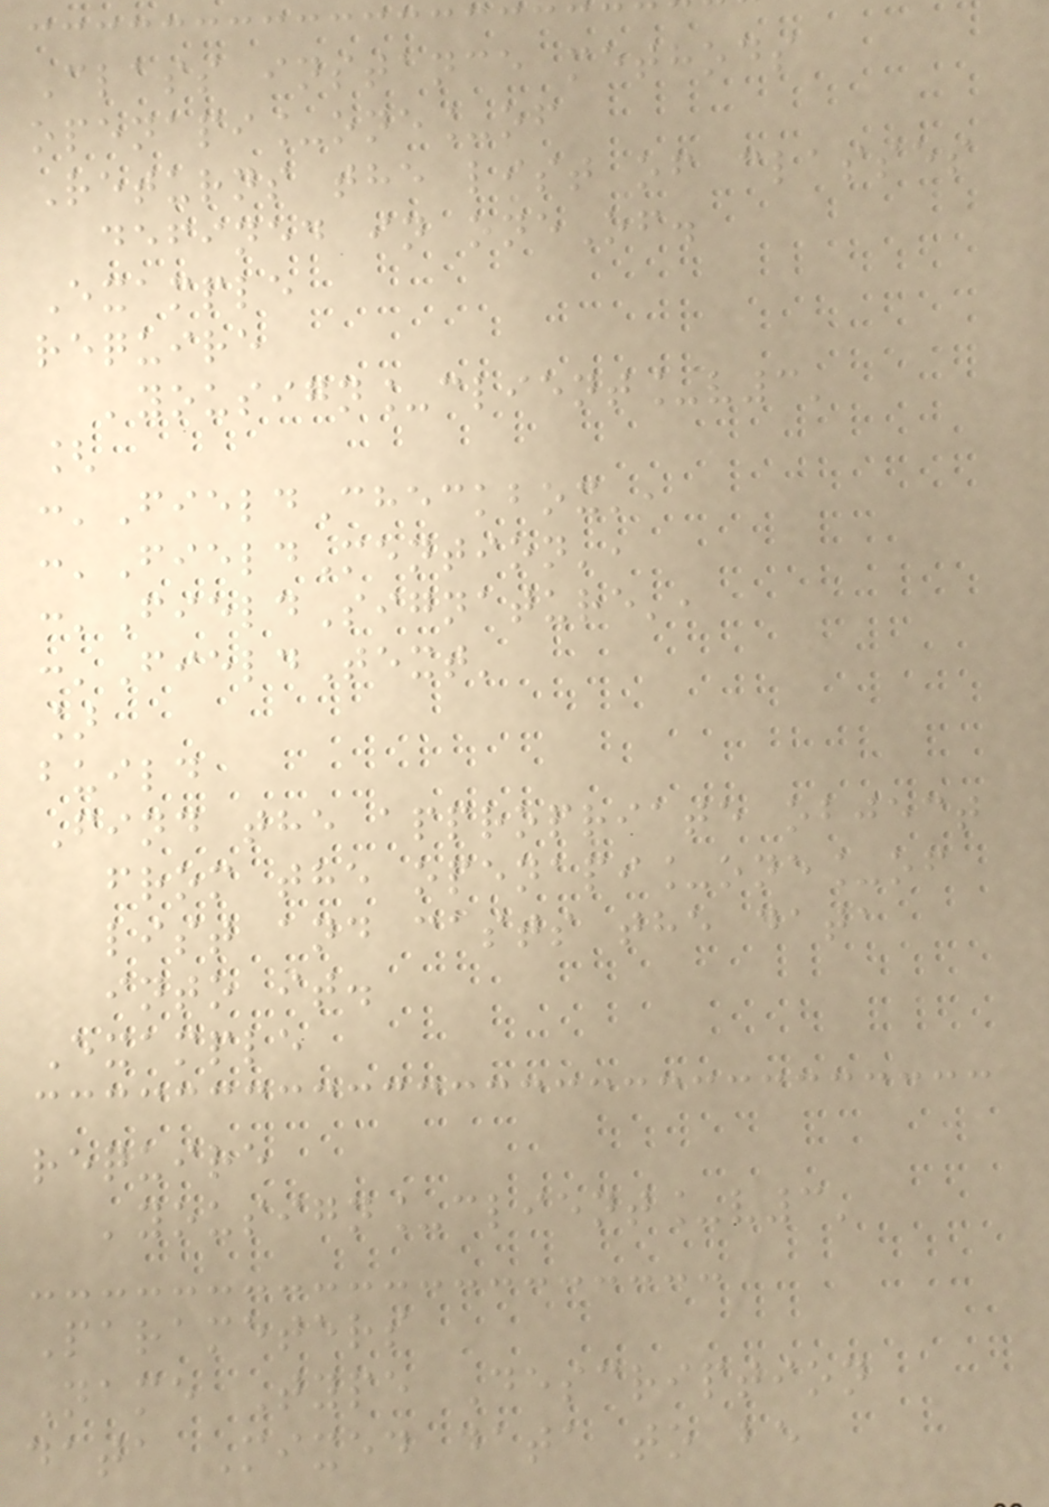Class instance methods
openapi_one_of
Returns the list of classes
defined in oneOf.
Example
require
'yousign_client_v3'
[
:'FieldCheckbox',
:'FieldMention',
:'FieldSignature',
:'FieldText'
]
build
Find the appropriate object
from the openapi_one_of
list and casts the data
into it.
Example
require
'yousign_client_v3'
Parameters
Name Type Description
data Mixed data to be
